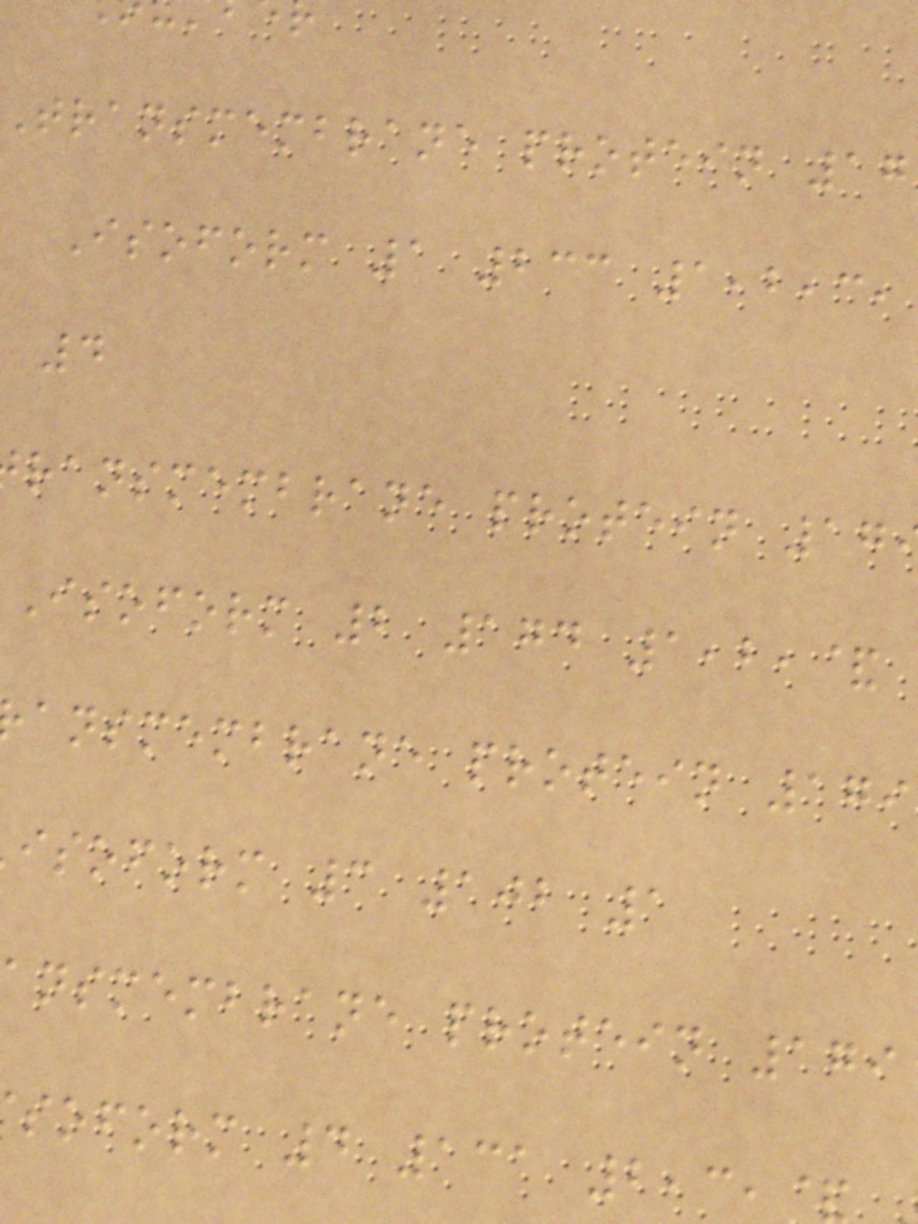Transmembrane protein 17
Isoform 1 233 1,2,3,
4
ransmembrane protein 17
Isoform 2 174 1,2,&
ansmembrane protein 179
isoform 3 102 1
ansmembrane protein 179
soform 4 131 2,3,
